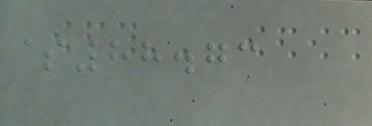$88.73
